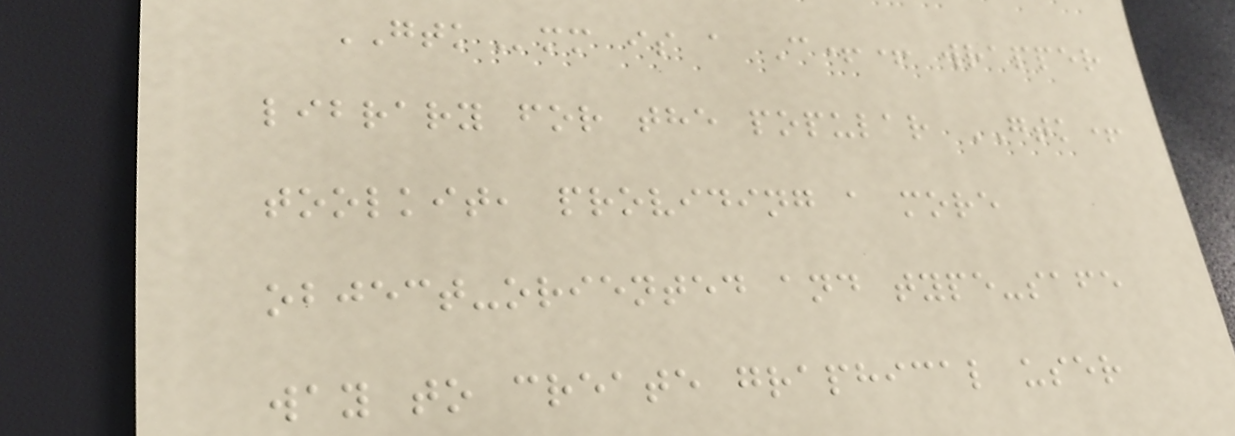GTKmm is a C++ wrapper
library for the popular GTK+
toolkit, providing a more
object-oriented and type-safe
way to create graphical user
